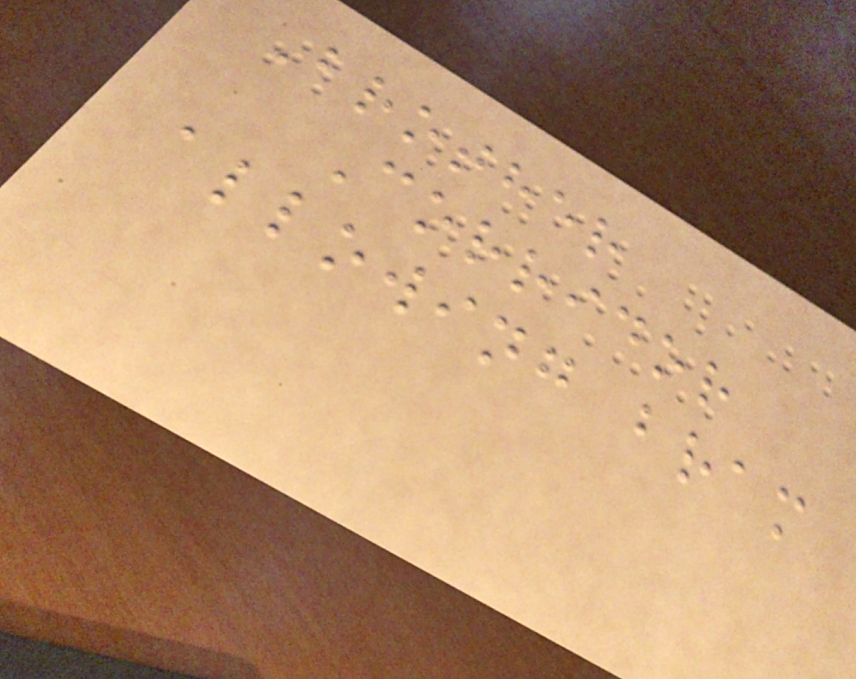Brother
Corridor
allowing bram
